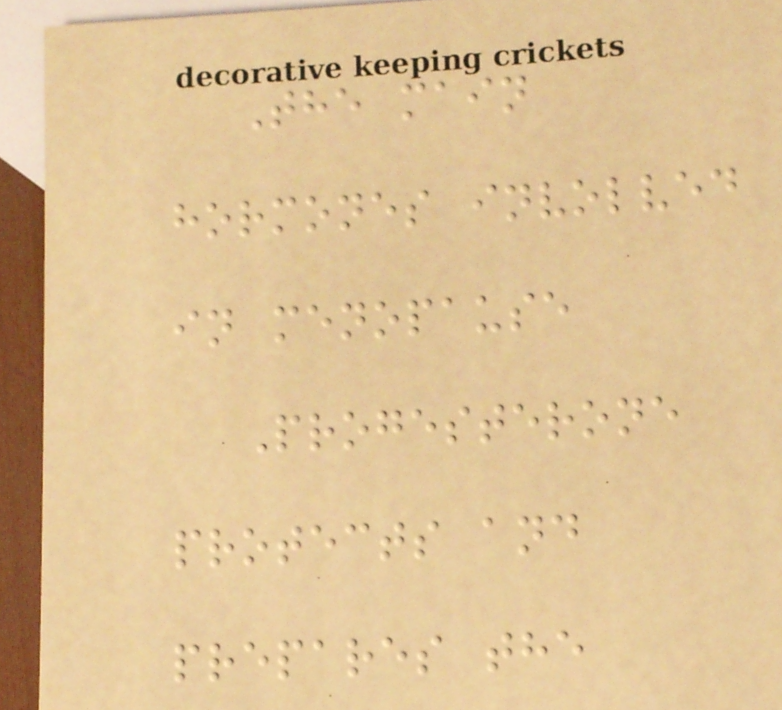The main
hormones involved
in menopause
Progesterone
protects and
prepares the
